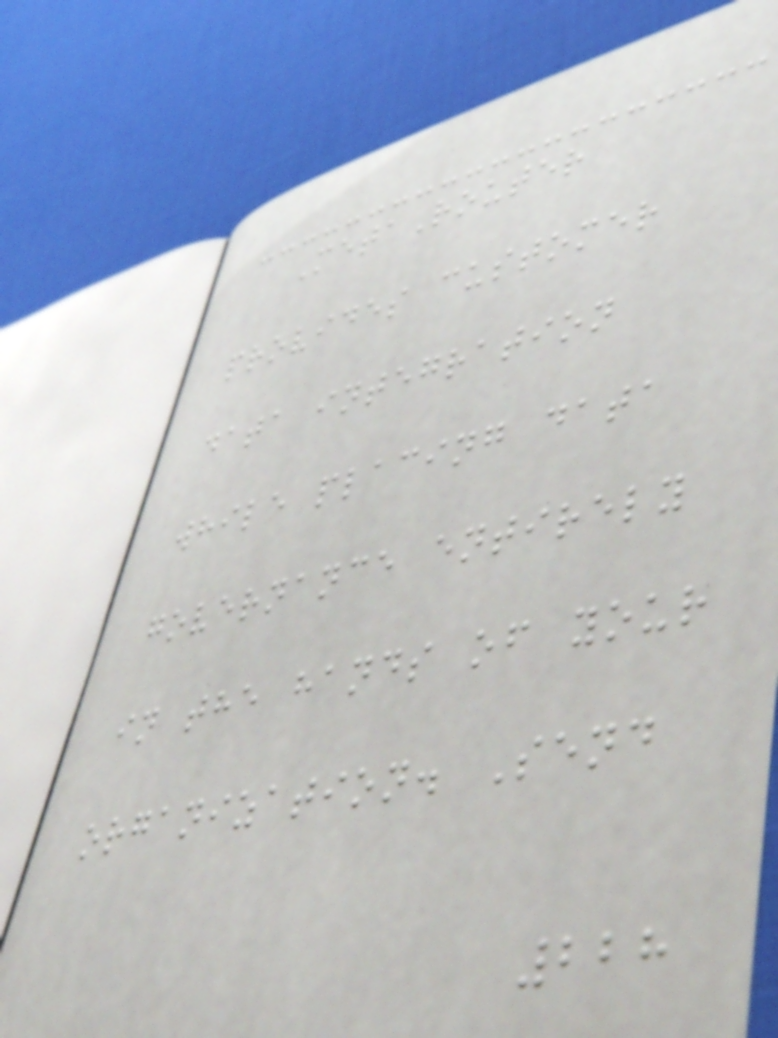MetaRouter
provides customer
data integration
while placing data
governance entirely
in the hands of your
organization. Send
228
